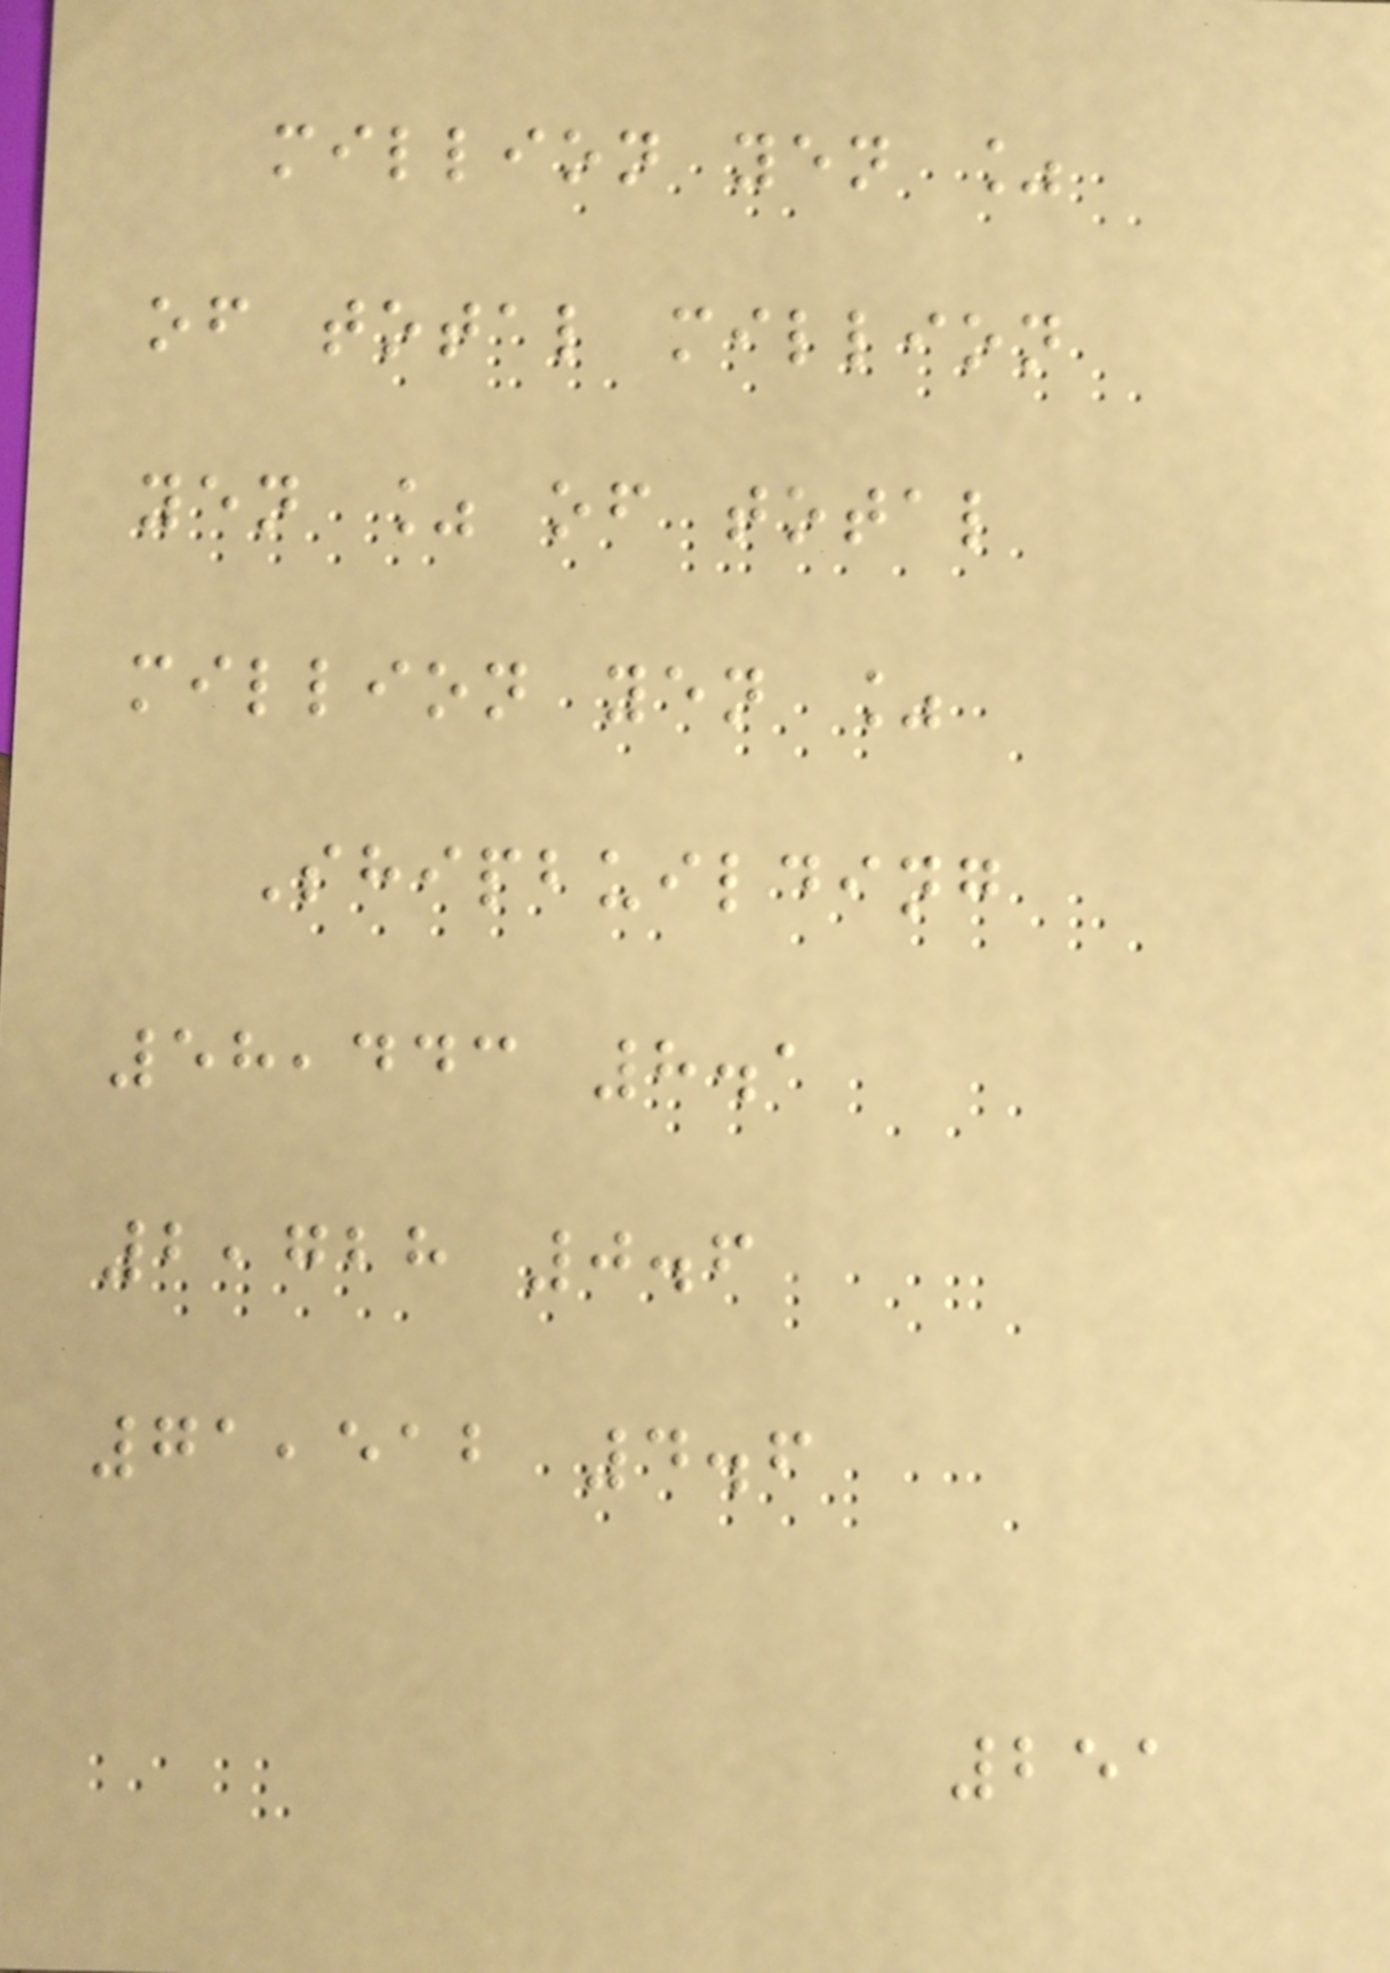million yen %
of total million
yen % of total
million yen %
Shipbuilding
58,443 8.1
2,728 0.6
71,512 4.6
251
